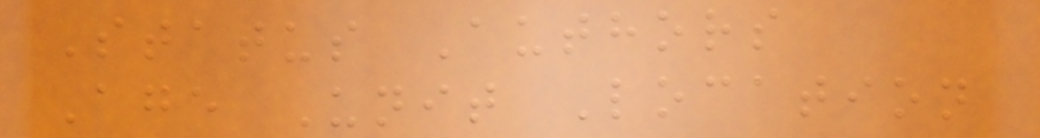Status Authors
Age Unit Location
